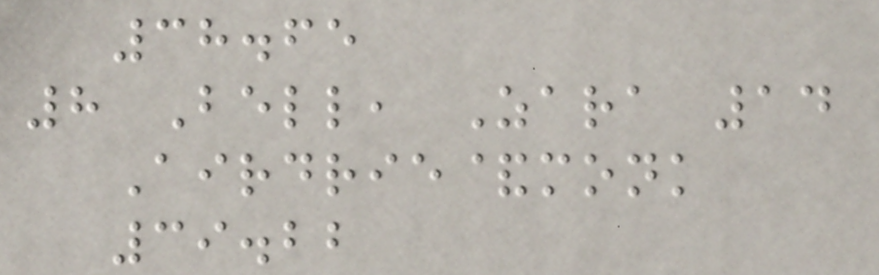38.65
8 Bell, Zara 14
Airdrie&monk
39.22
